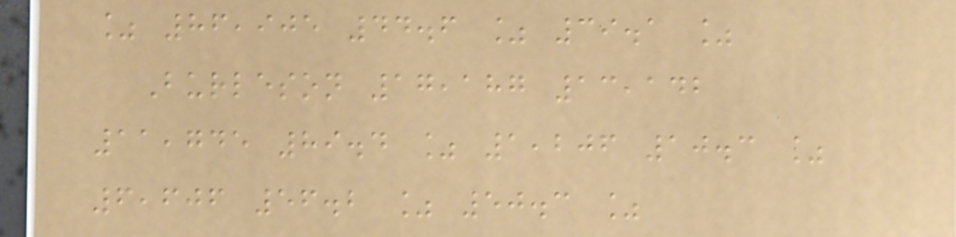% 86,905 44.6 % 39.1 %
Burleson 17,187 13,142
11,745 89.4 % 1,206 10.3 %
6,606 56.2 % 50.3 %
